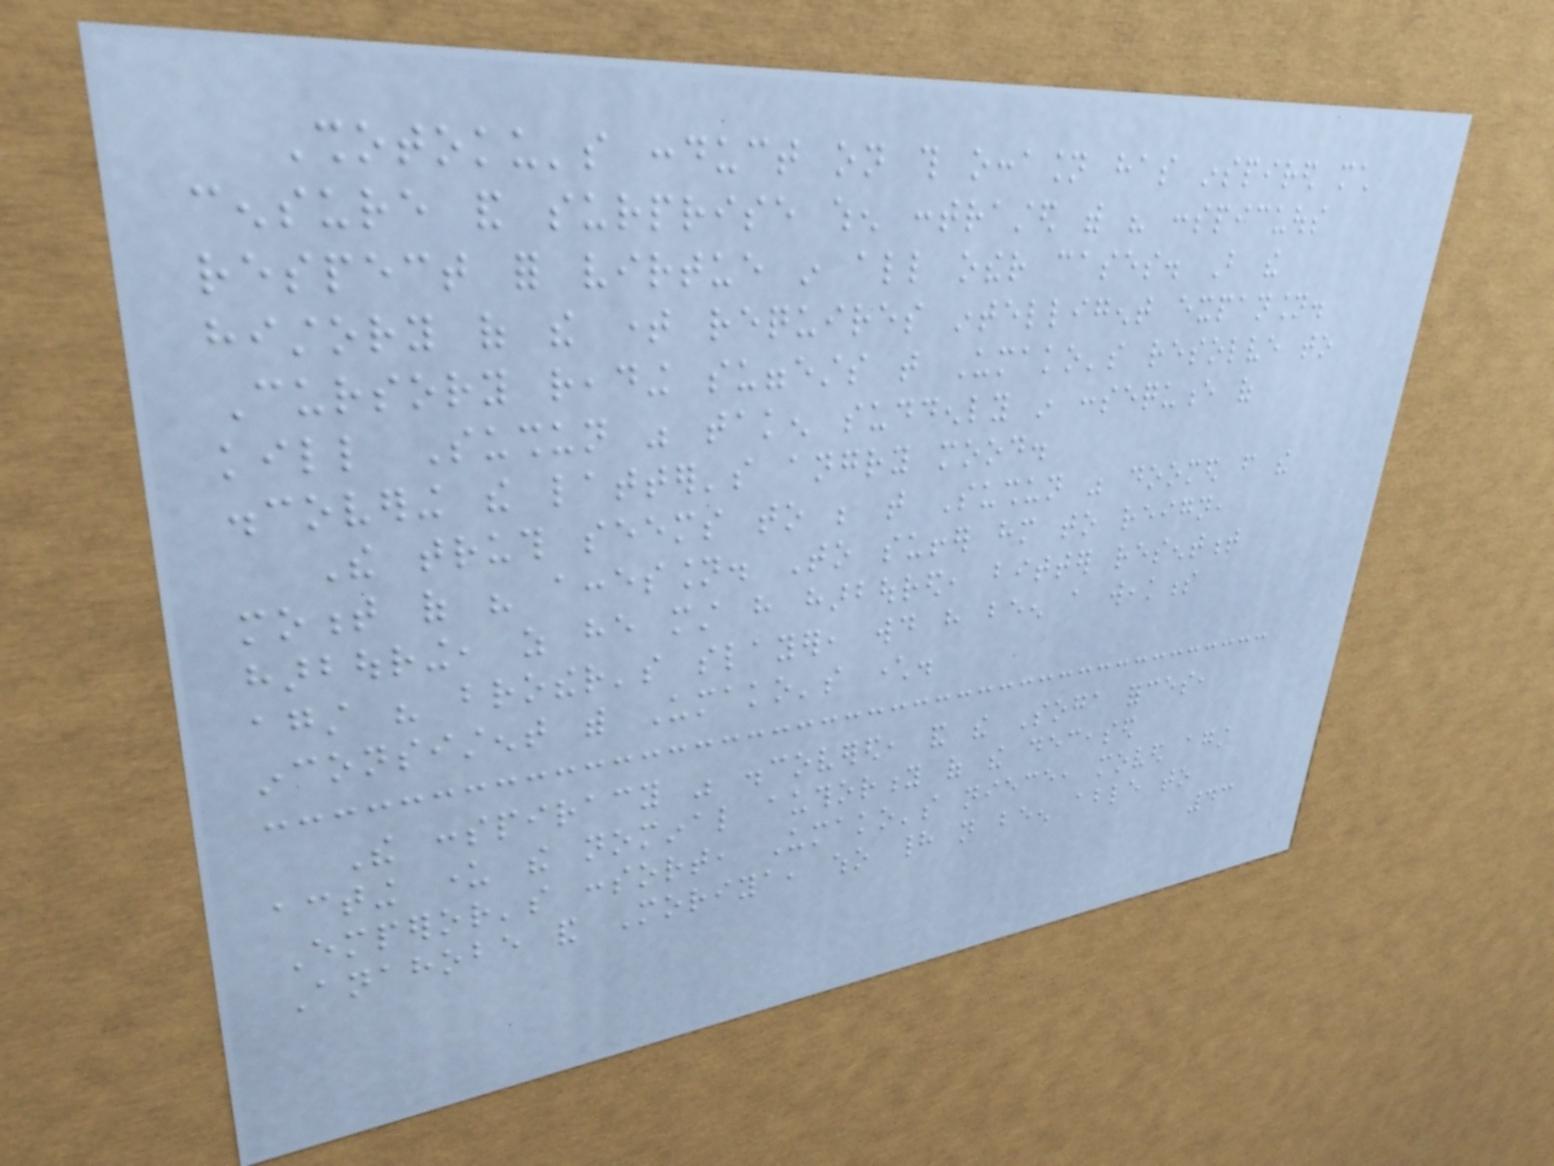Shotoku's conduct on this occasion has inspired much
censure and surprise when contrasted with his conspicuous
respect for virtue in all other cases. But the
history of the time requires intelligent expansion.
Cursory reading suggests that Umako's resolve to
kill Sushun was taken suddenly in consequence of
discovering the latter's angry mood.
The truth seems to be that Sushun was doomed from the
moment of his accession. To suffer him to reign,
harbouring, as he must have harboured, bitter resentment
against his brother's slayer, would have been a weakness
inconsistent with Umako's character.
The conspiracy was discovered, and the Soga forces,
acting under the nominal authority of the deceased
Emperor's consort, Umako's niece, moved against
Anahobe and Moriya, who had not been able to
43
